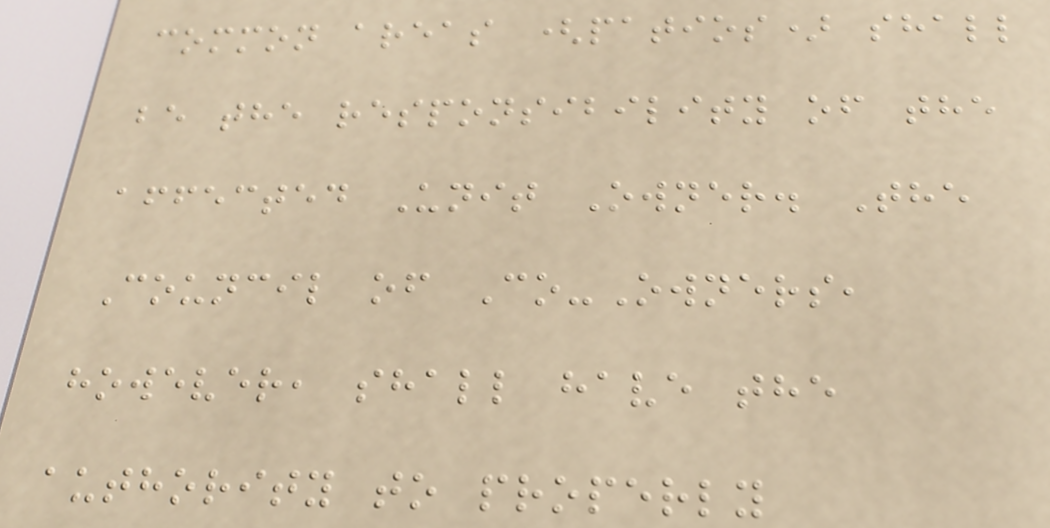common areas (patios) shall
be the responsibility of the
affected Unit Owner. The
Council of Co-Owners,
however, shall have the
authority to properly
